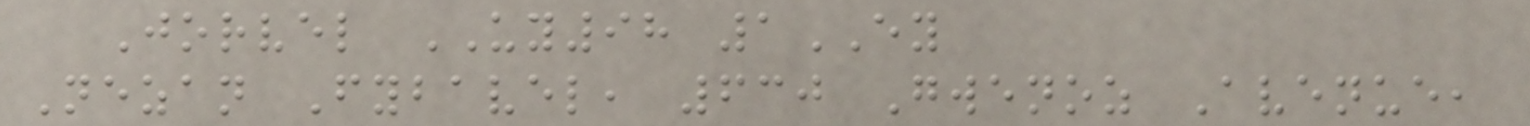Jorvel UY98 1EY
Nezan Fybavel, 630 Gwenoz Avenue,
